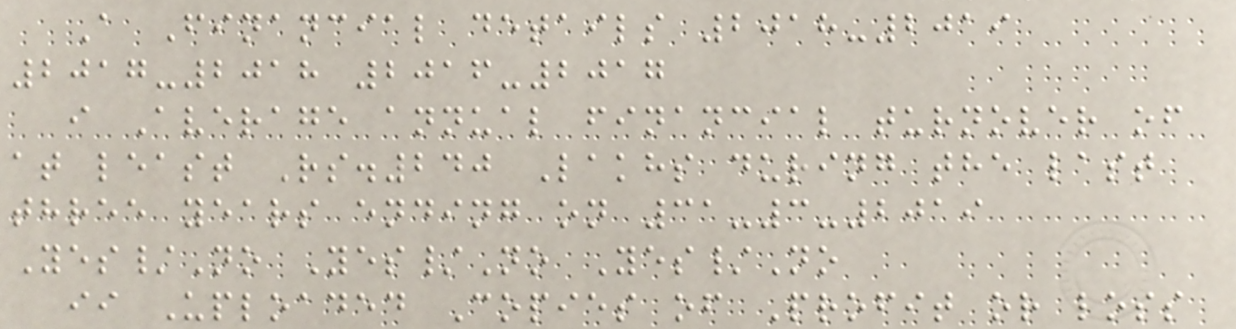A Financial details 2018-2019
2017-2018 2016-2017
i Average annual financial turnover of
at least Rs.240 Lakhs during the last
three years ending on 31-3-2019
Yes/No Yes/No Yes/No
ii Uploaded Copies of Profit or loss
